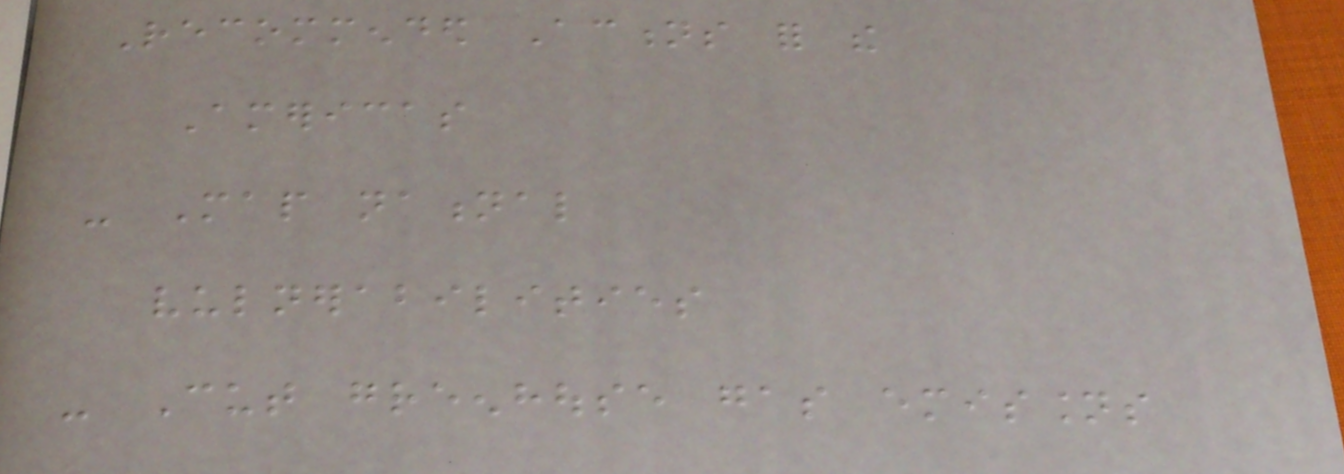Recommended Actions for the
Americas
- Map national
vulnerabilities
- Cut greenhouse gas emissions
